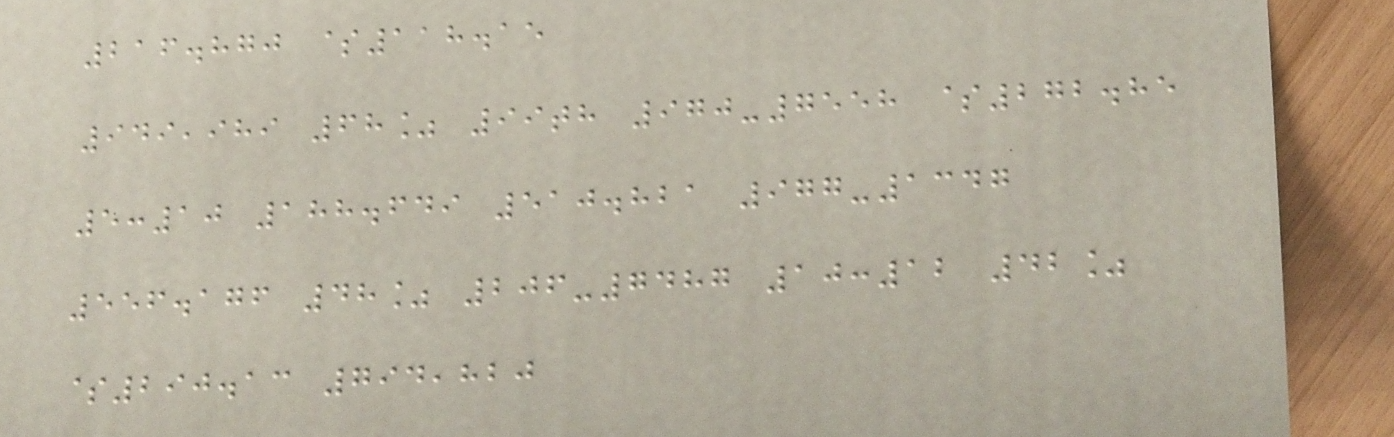216.870 $118.15
949,989 68% 99th 970-7558 $272.85
5:10 188.649 510.821 977-1347
556.176 48% 206-7487 10:12 42%
$290.13 794,820
